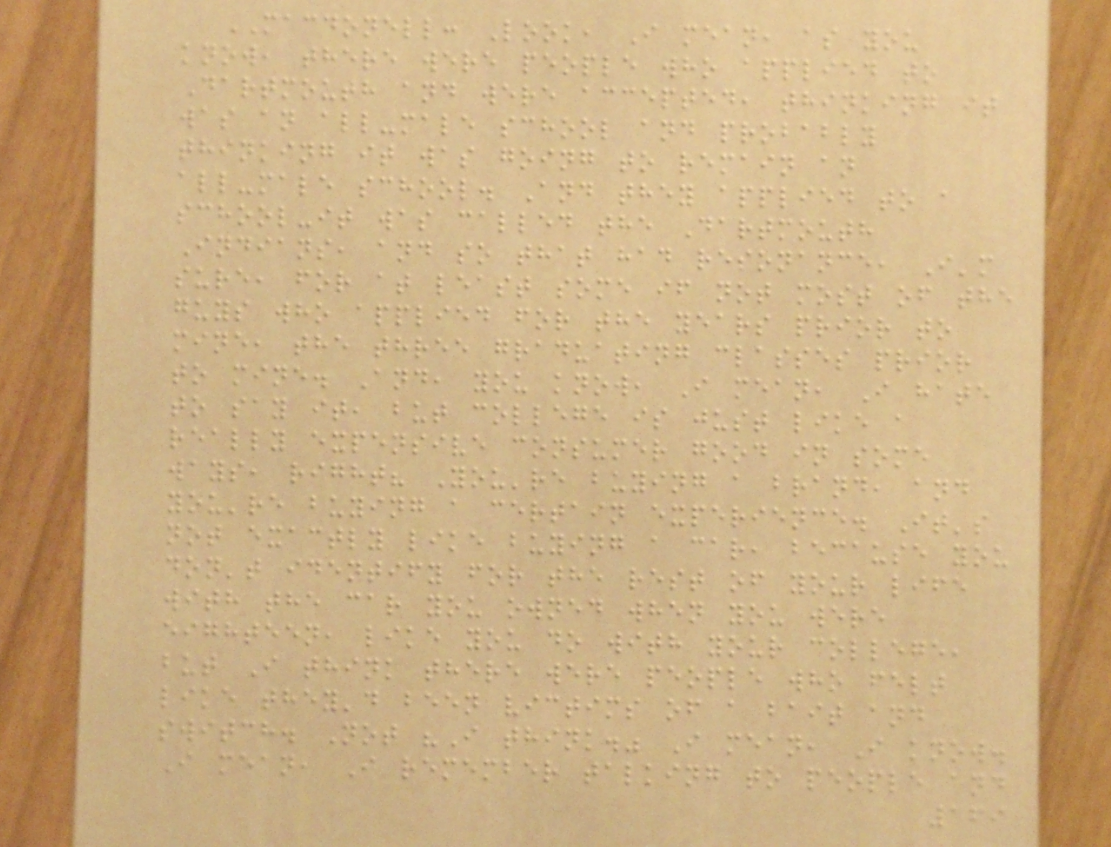MACDONELL: Look, I mean, as you
know, there were people who applied to
Dartmouth and were accepted, thinking it
was an all-male school and probably
thinking it was going to remain an
all-male school. And they applied to a
school-it was called the Dartmouth
Indians, and so that had resonance, I'm
sure, for at least some if not most of the
guys who applied for the years prior to
mine, the three graduating classes prior
to mine. And, you know, I mean, I hate
to say it, but college is just like a
really expensive consumer good in some
ways, right? You're buying a brand, and
you're buying a certain experience. It's
not exactly like buying a car, because you
don't identify for the rest of your life
with the car you owned when you were
eighteen, like you do with your college,
but I think there were people who felt
like they'd been victims of a bait and
switch. Not "I think." I mean, I know.
I mean, I remember talking to people and
169
